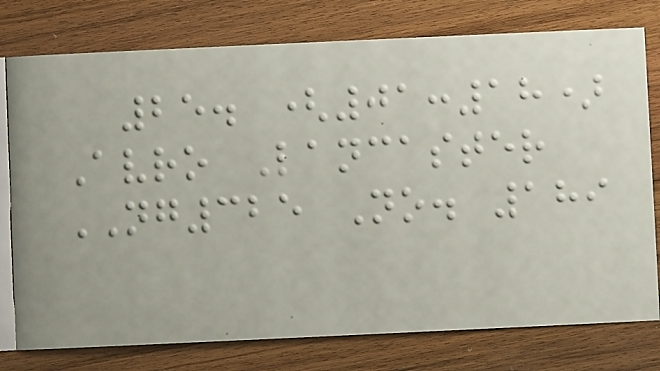25. (01:18)
Avro Lancaster
NG325 No. 189
